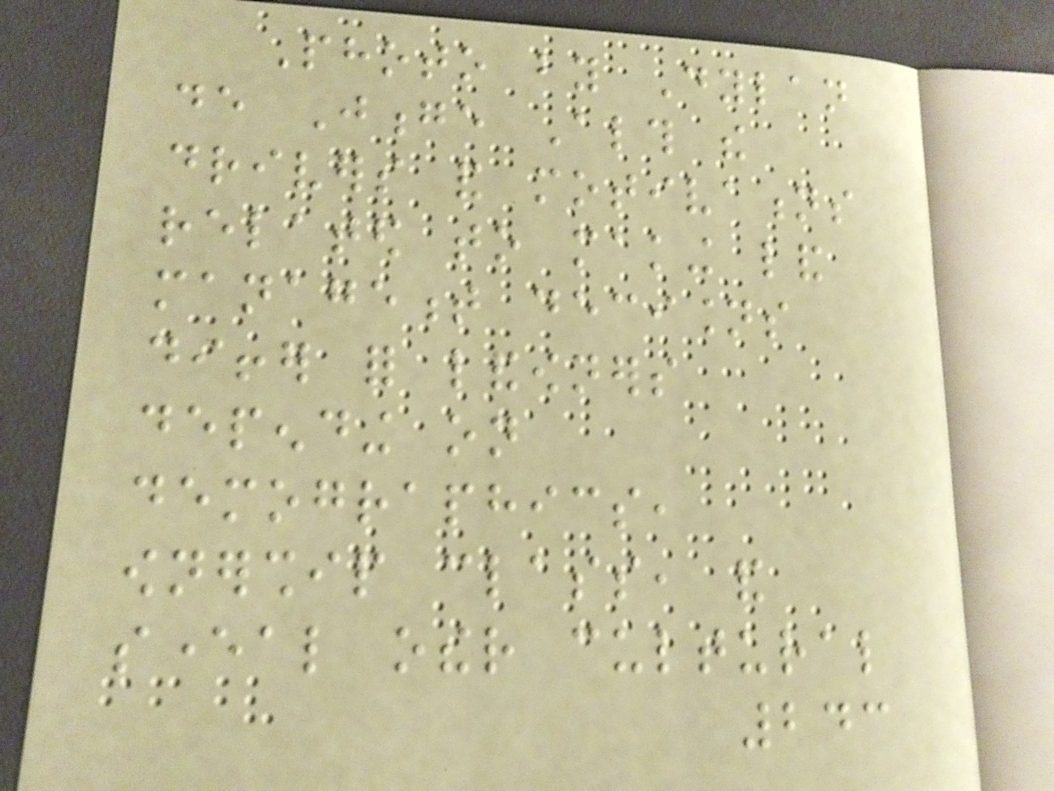Photo by Dylan
de Jonge Although the
drivers and motivations
related to making land
management decisions
differ for landowners
depending on
demographics,
ownership class, and
several other cultural
243
